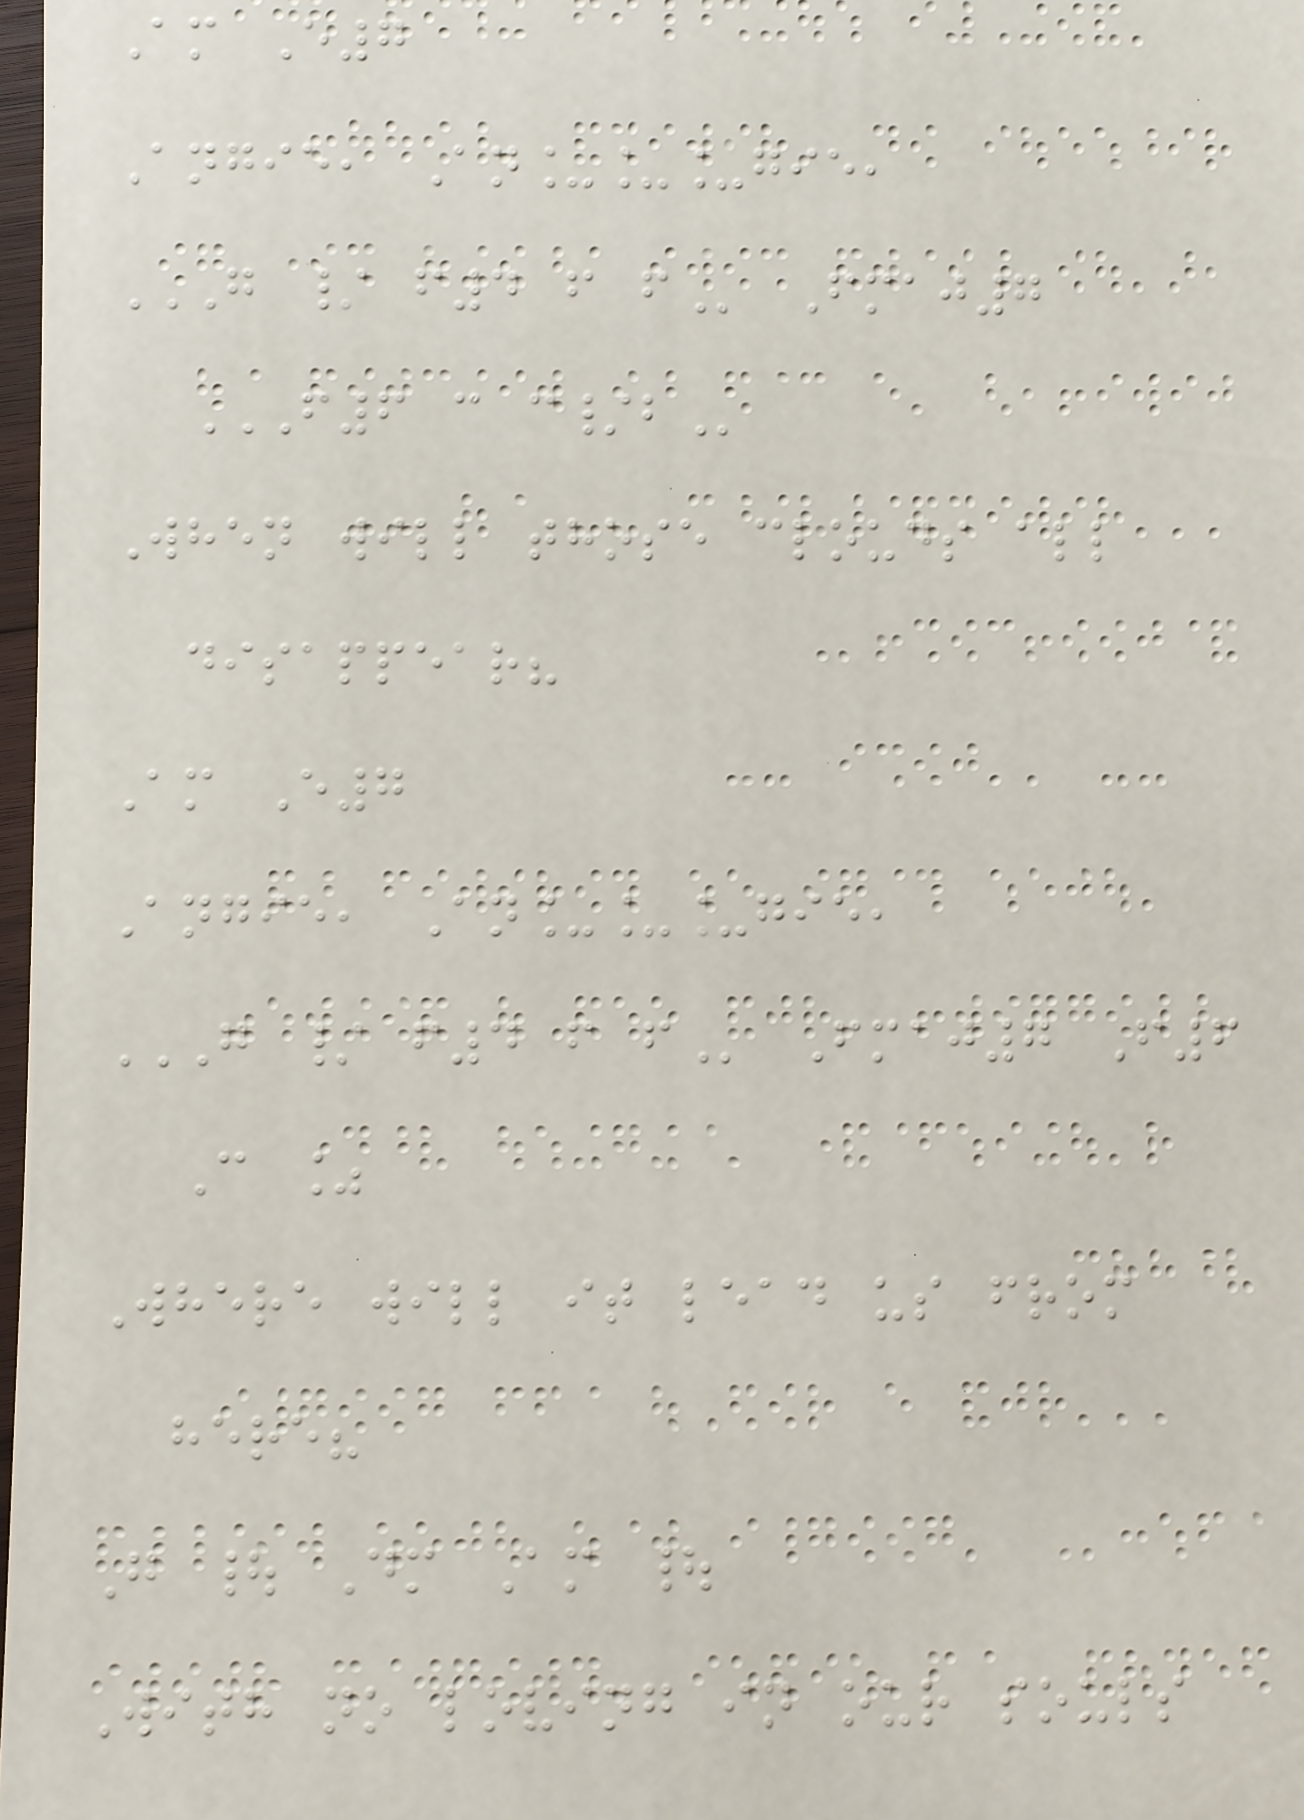Am E7
Angie, An___gie,
G / F4 F F Fmaj7
F6 C C/B
When will those clouds all
disappear?
Am E7
Angie, An___gie,
G / F4 F F Fmaj7 F6
C %
Where will it lead us from
here?
G | Dm Am |
With no loving in our souls
